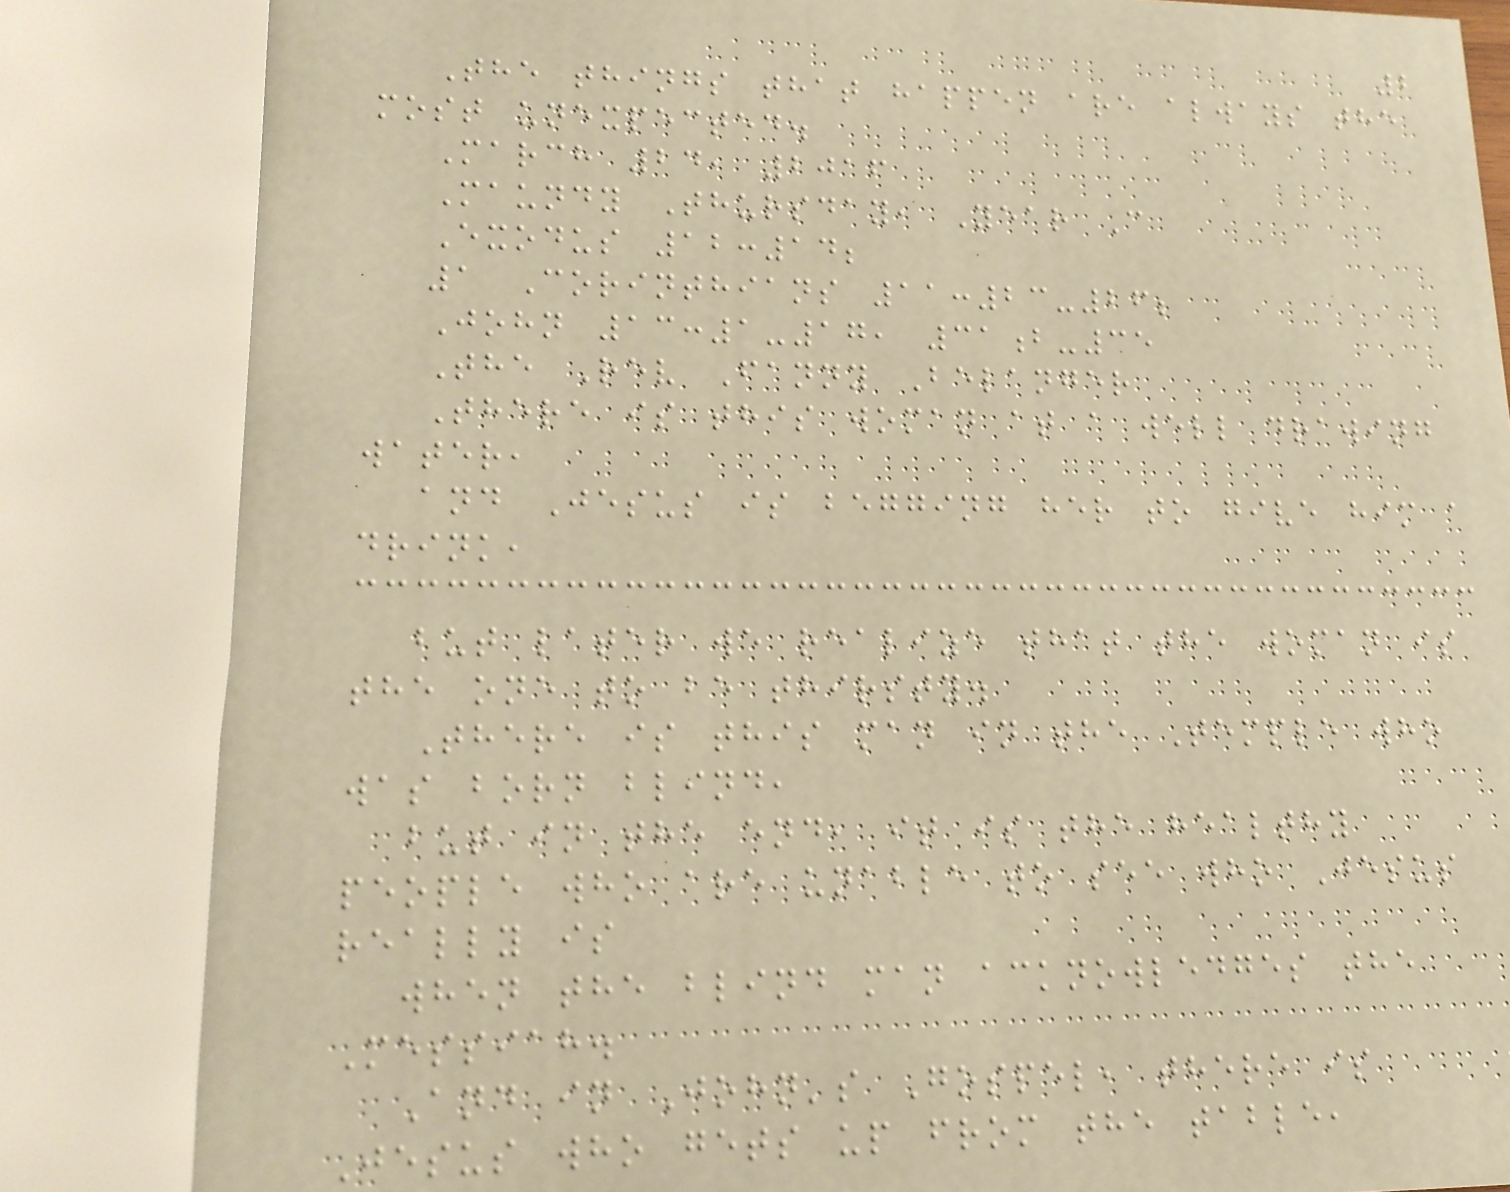2
The things that happen are always the
most unexpected.
March 24, 2016
Maundy Thursday, Year C
Exodus 12:14;
1 Corinthians 11:23-26;
John 13:1-17, 31b-35
The Rev Fanny Belanger
There is this woman at a well drawing
water,
and Jesus is begging her to give him a
drink,
but later we realize that the woman is
the one to be thirsty.
There is this man in the Temple who
was born blind,
but in the end, it is the healthy
people who are unable to see who Jesus
really is
when the blind man acknowledges the
Messiah.
And in John's Gospel, there is
Jesus who gets up from the table,
